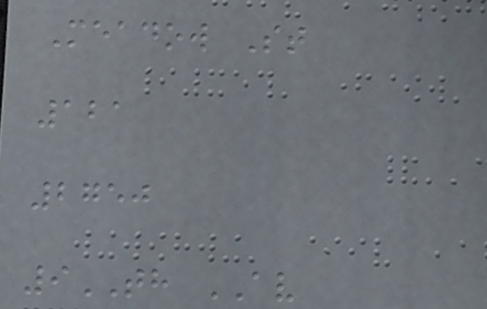Meadow St
121
2750
9TH AV
